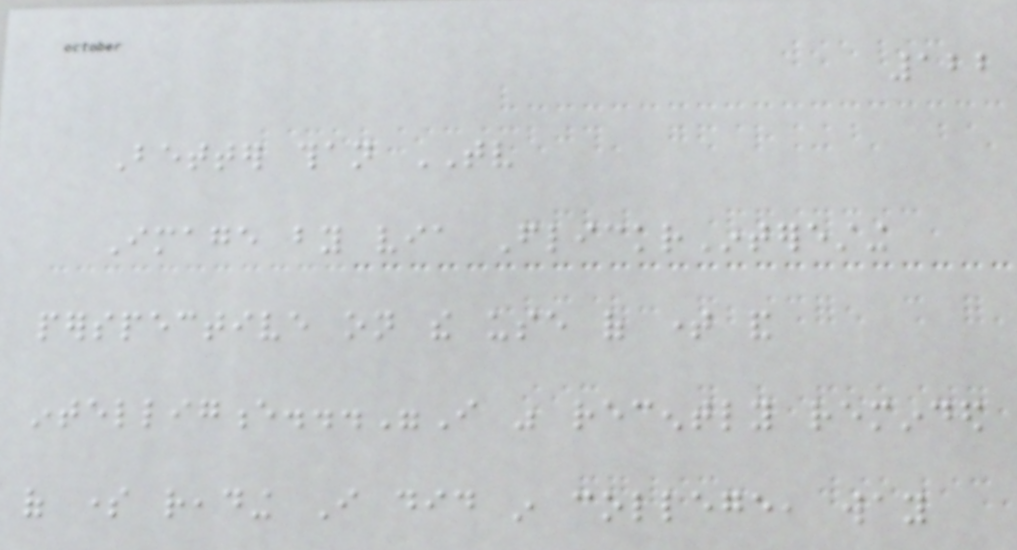122
Better than TV
Image by via FlickrInteresting
perspective on the use of time and
intelligence..."I was recently reminded
of some reading I did in college, way
